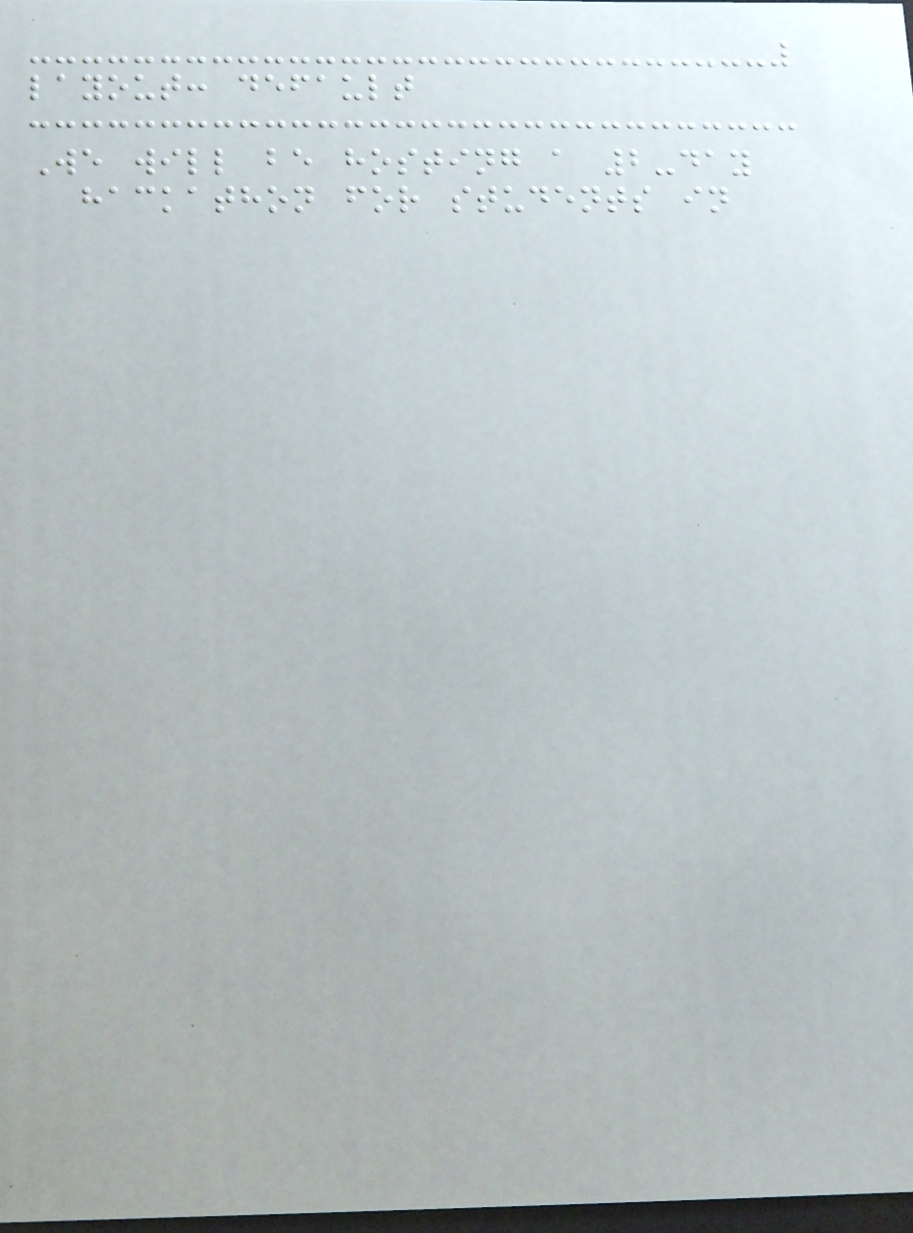layout: default
We will be hosting a 2-day
hackathon for students in
